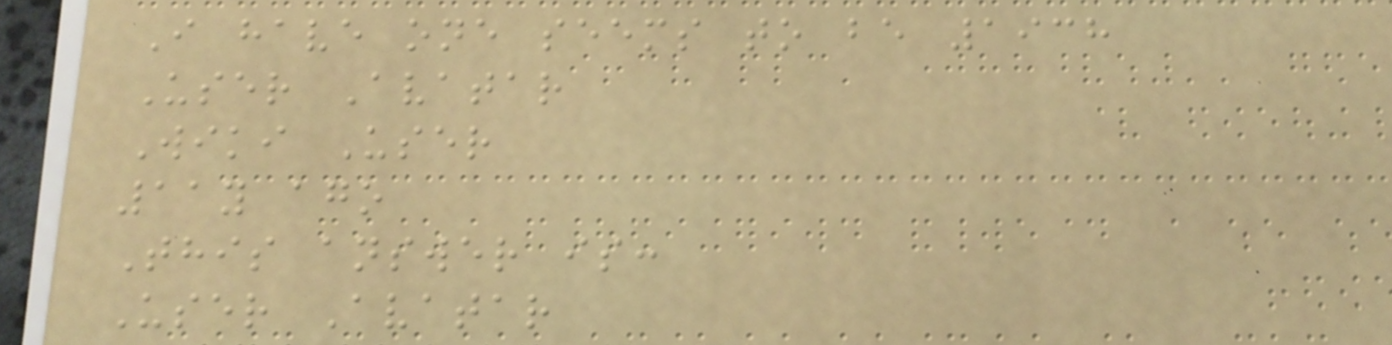I have one seems to be 1938
User Avatar
Wiki User
11y ago
This answer is:
User Avatar
